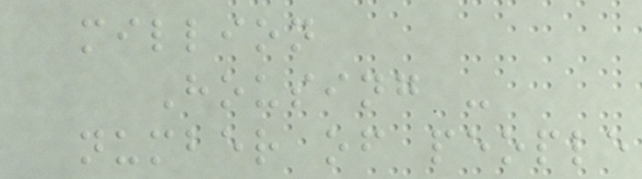million
Housing -
number of people
